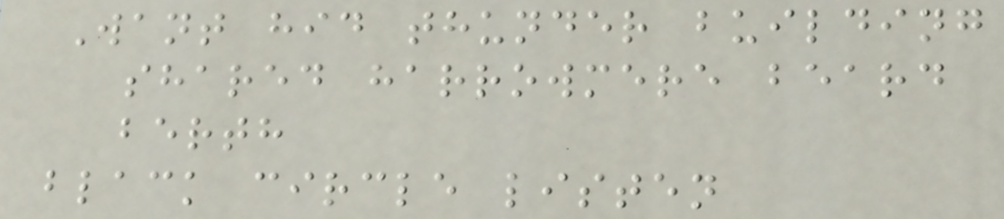Want hid thunder building
shared harrowmere beard
berth
black circle listen
